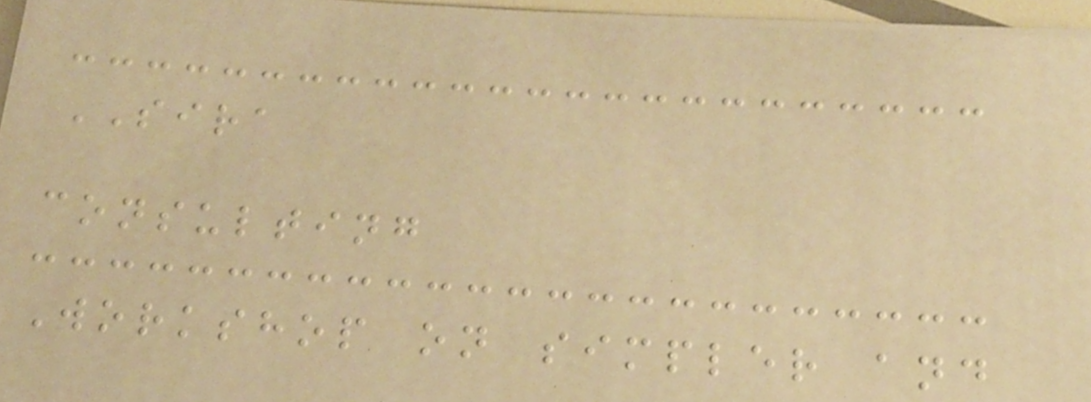SIRA
consulting
Workshop on simpler and
